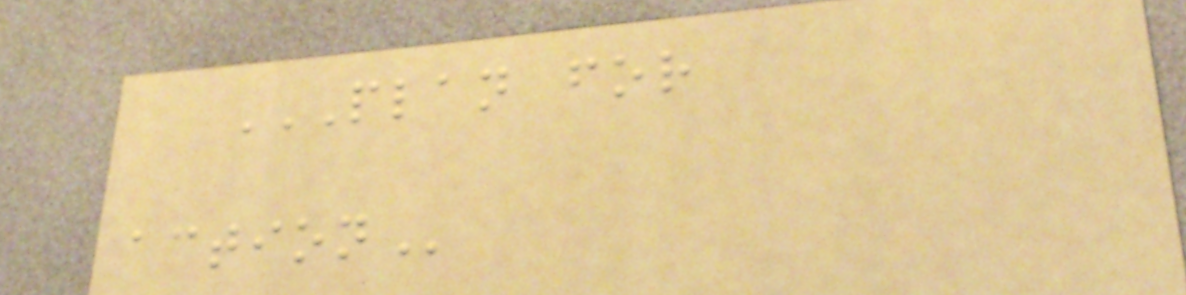PLAN FOR
ACTION
